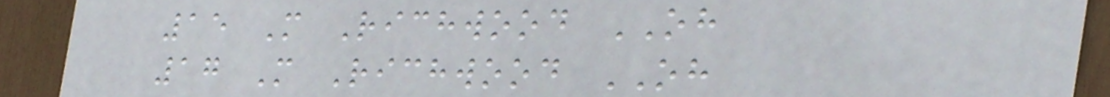15 M Richwood OH
17 M Richwood OH
